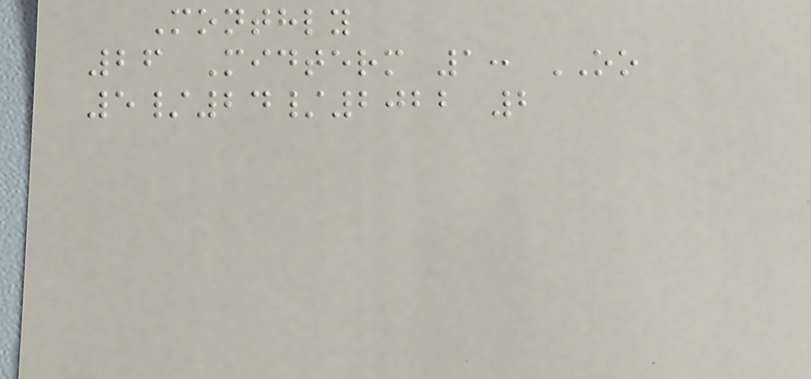Monthly
26 Midterm 1: OO
5/24/2022 2
